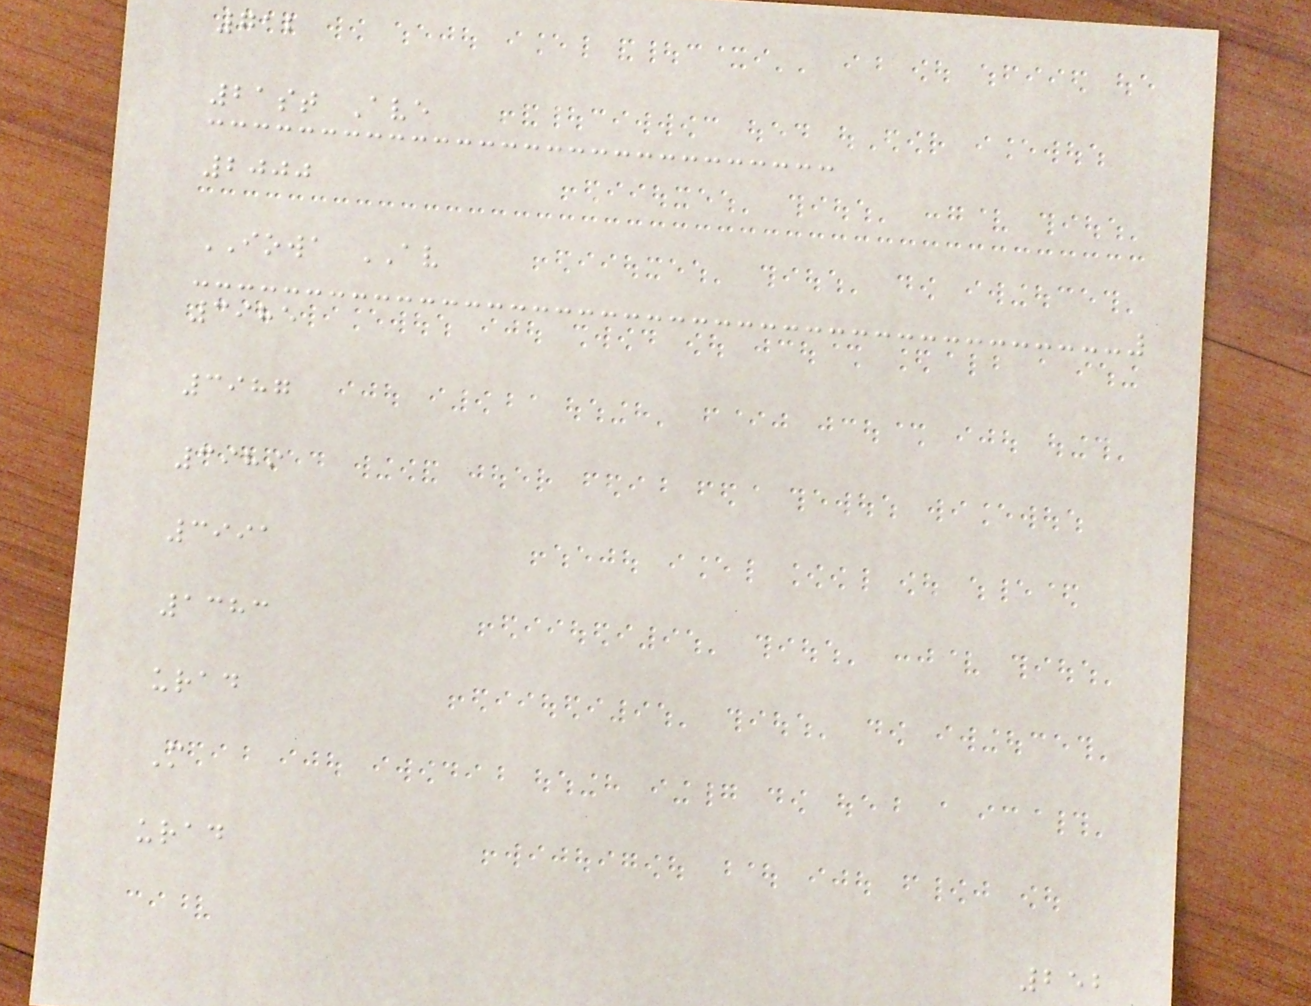712
21st Ave
2000
IOWA AV
3985
3987
3989
3991
1383
urad
M
urad
252
